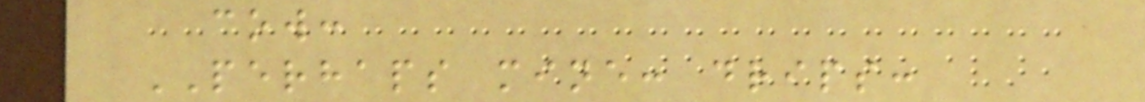cow:
PERHAPS mine: drips:
